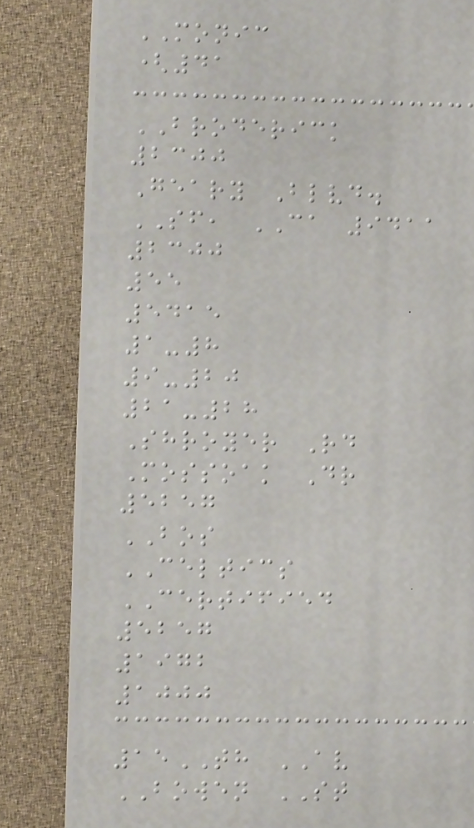MONIC
(41
BRODERICK
2300
Geary Blvd.
SF, CA 9411
2300
55
5415
1-8
9-20
21-28
Shroyer Rd
Mossoak Dr
5257
BOS
CELTICS
CERTIFIED
5257
1972
1000
15TH AV
BOWEN ST
